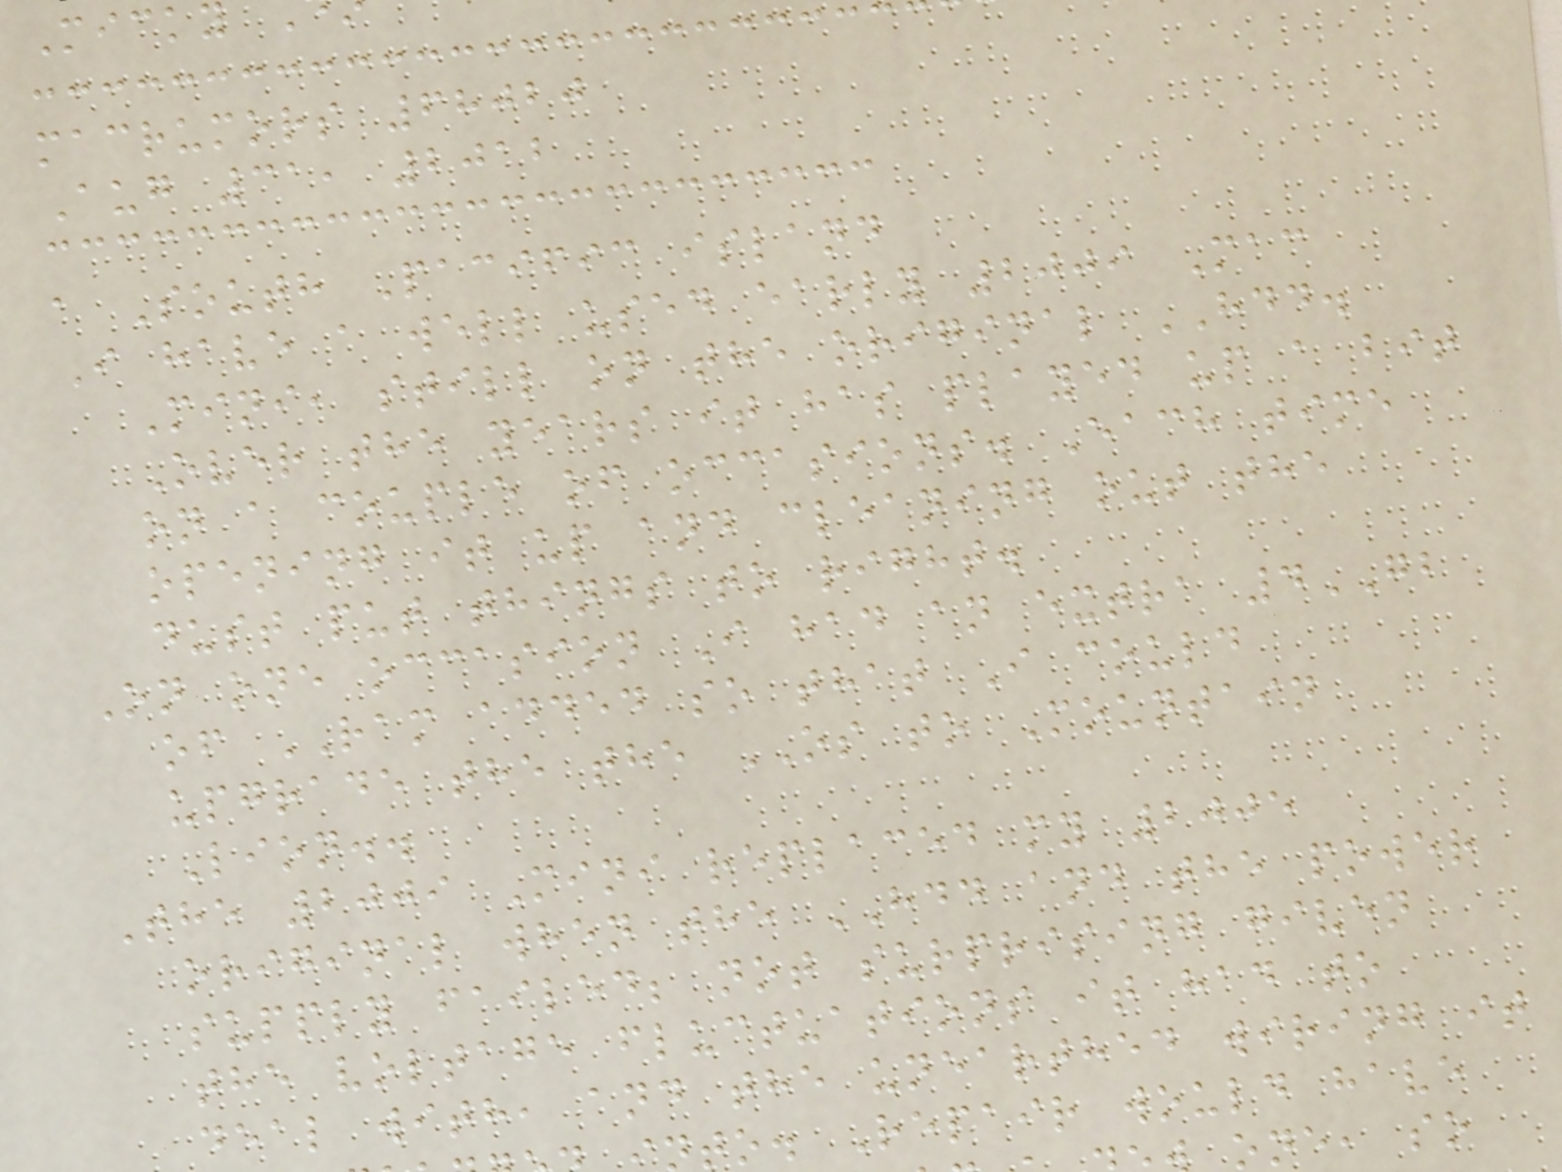Micky
macrumors 68020
Aug 31, 2012
a South Pacific island
I have a well used early 2009 Mac
Mini, still on the original HDD.
Over the years it has played up a bit
on a couple of occasions. Each time
opening it up and cleaning out the
dust put things to right.
On one occasion I had an extra 4GB
of RAM added so that I could
upgrade the the OS to Mountain
Lion..
The 2009 Mini replaced my 2005
original when the HDD and the power
supply failed; not surprising given
the voltage fluctuations it had to
deal with, and the unearthed wiring it
to. Repair would have
